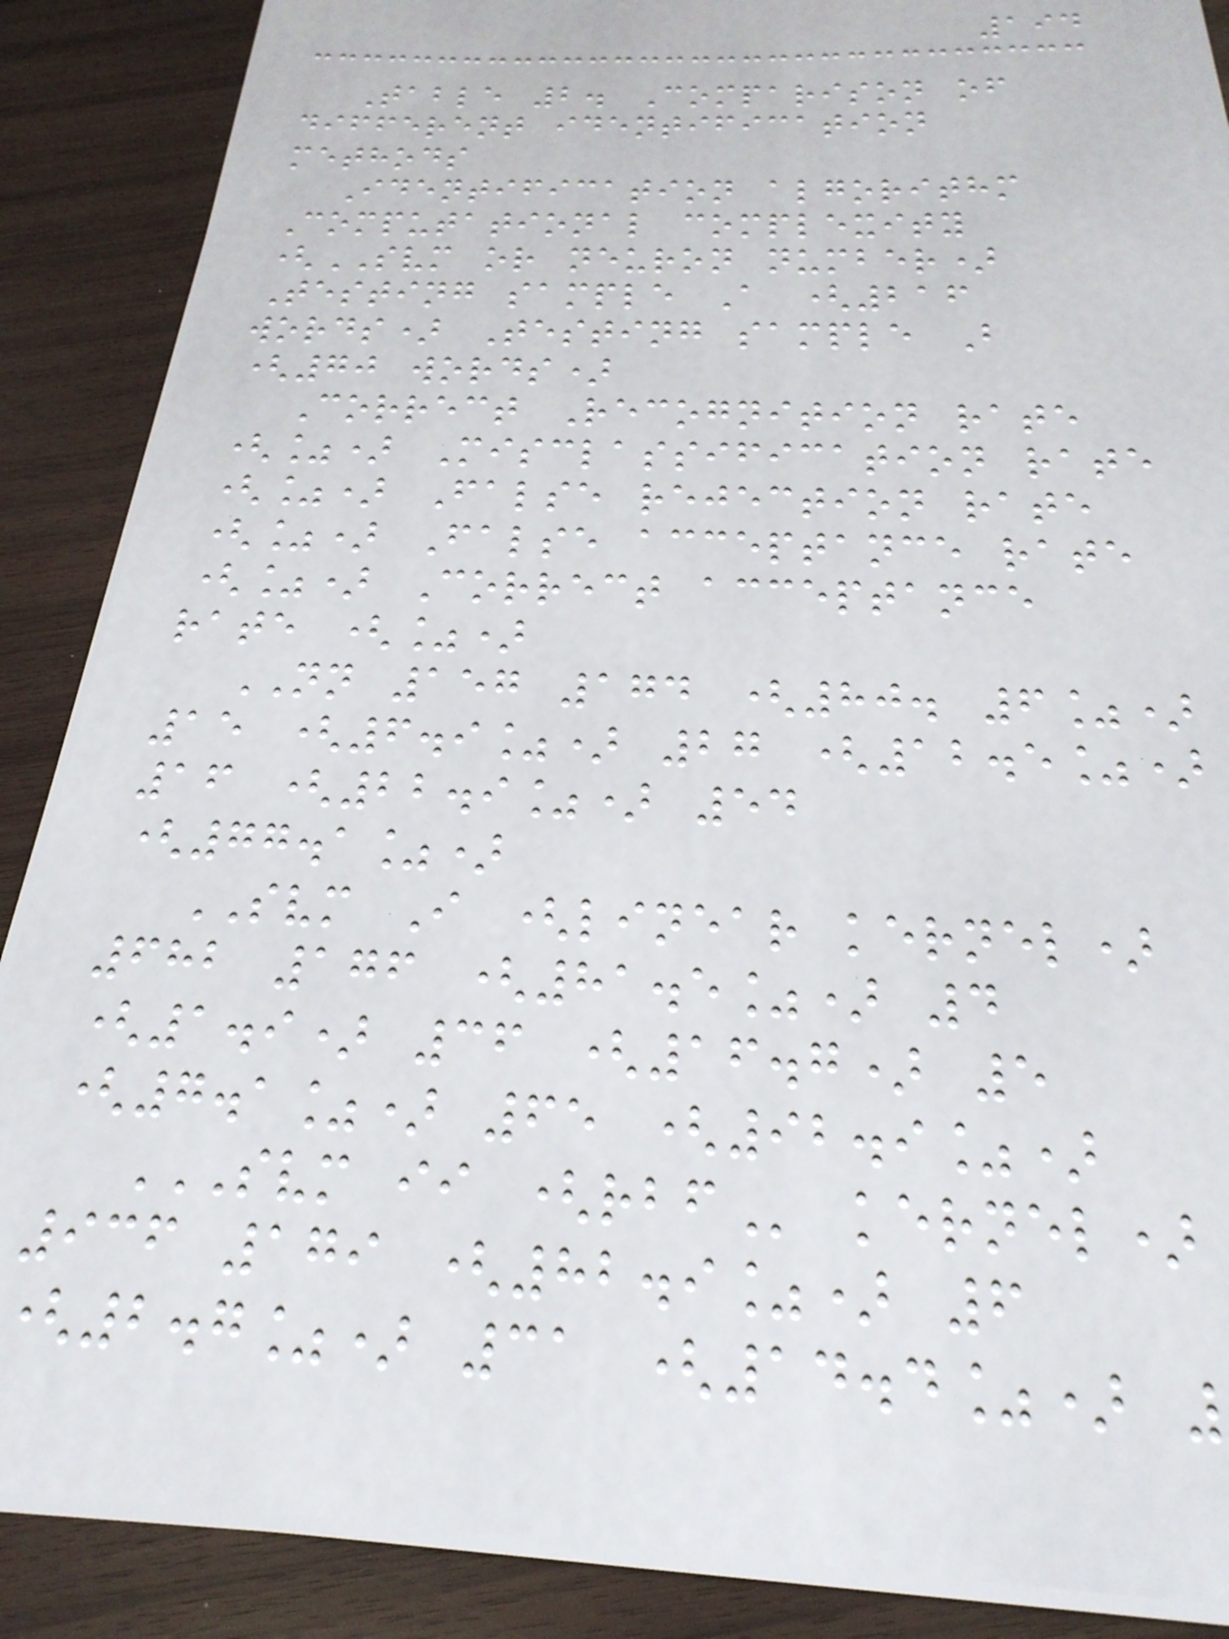194
Table 2. Comparison of
different identification
methods
Identification algorithm
Computational complexity
(SVM or neuron number)
Testing sample A (216
words) Testing sample B
(70 words)
Correct Recognition rate
(%) Misclassification rate
(%) False rejection rate
(%) False acceptance rate
(%) Correct acceptance
rate (%)
NN 157 174 (80. 6%)
15 (6.9%) 27 (12.5%)
16 (22.9%) 54
(77.1%)
SVM I (linear kernel)
682 176 (81.5%) 4
(1.9) 36 (16.7) 5
(7.1%) 65 (92.9%)
SVM II (RBF kernel)
936 179 (82.9%) 6
2.7%) 31 (14.4%)
